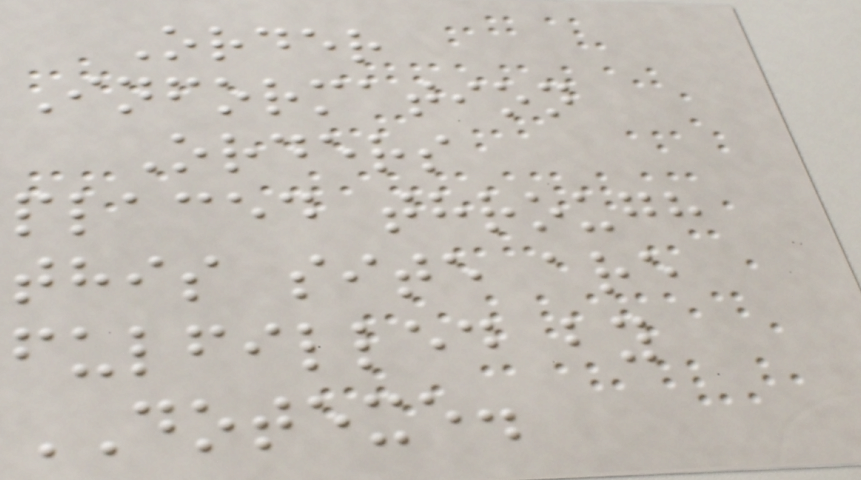Order
Information
Orders
placed through
this site are
fulfilled by
DOTEXE.
